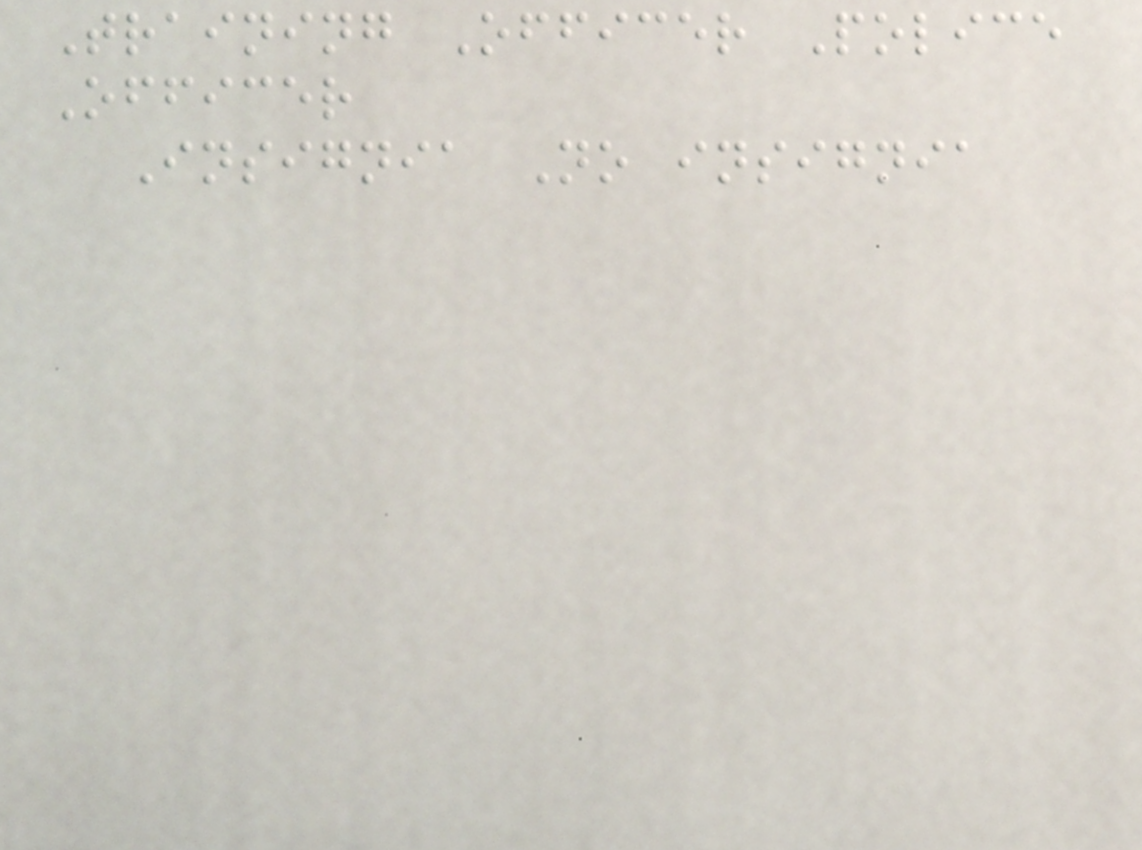Training Officer Police
Officer
Insignia No insignia
